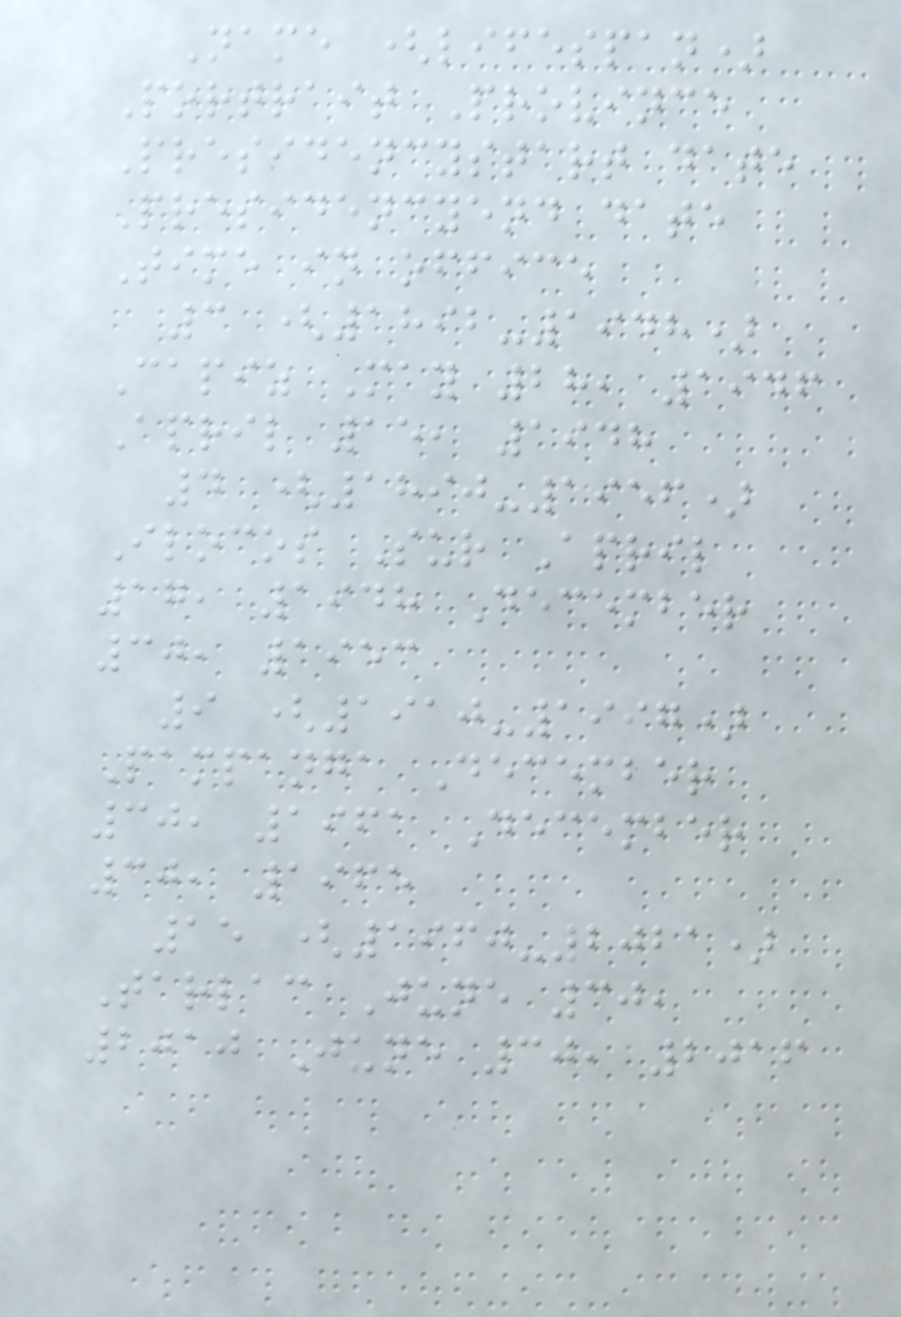Name (lifespan)
Portrait Province
Presidencystart date
Presidencyend date
Time in office
3 (1892-1948)
Capiz May 28, 1946
April 15, 1948
4 (1890-1956)
Ilocos Sur April
17, 1948 December
30, 1953
9 (1910-1997)
Pampanga December
30, 1961 December
30, 1965
15 (1960-2021)
Tarlac June 30,
2010 June 30, 2016
